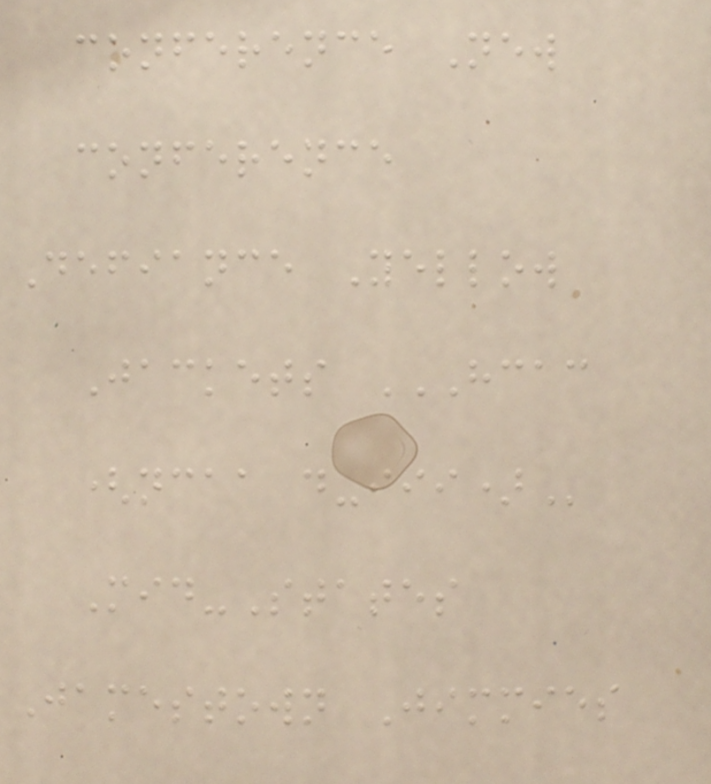conference New
conference
Defiance Yellow
Jackets HCAC
(NCAA D-III)
Mid-States
Jamestown Jimmies
